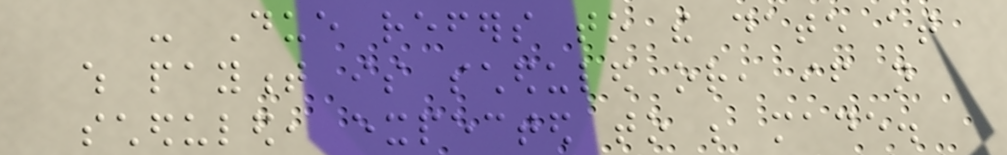- Due refers to the date at
which payment is scheduled or, if not
scheduled, expected to be made.
